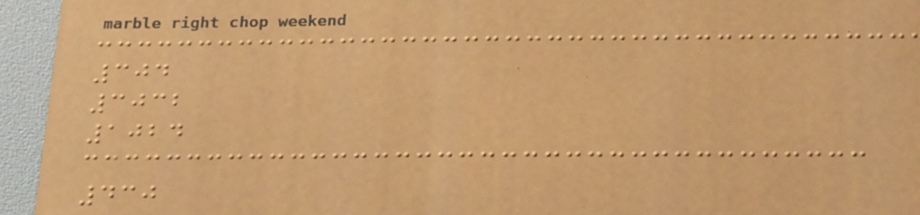304
3032
1024
430
